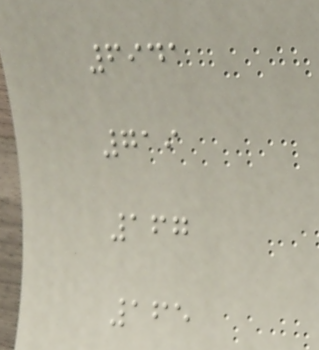6941
719
167
165
